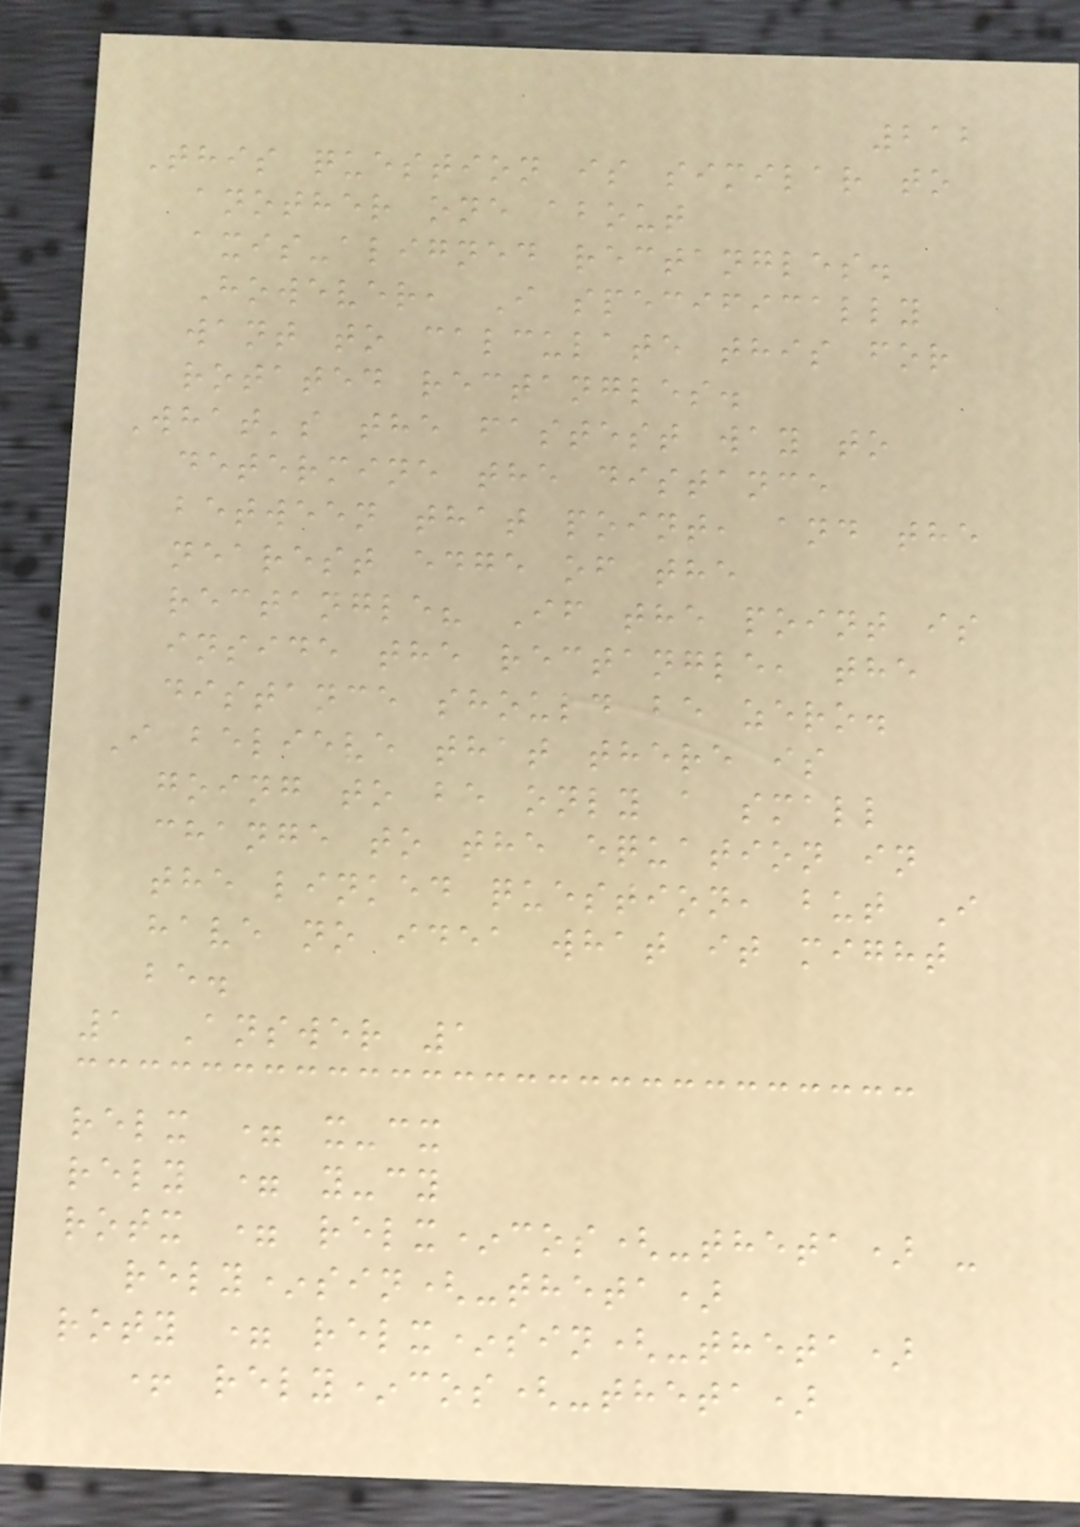212
This question is similar to
another one about
axis-aligned rectangles.
However, I specifically
want to calculate this for
rotated rectangles.
What's the fastest way to
determine the distance
between that point, and the
nearest edge of the
rectangle? If the point is
inside the rectangle, the
distance should be zero.
I believe that there is
going to be only a small
change to the equation in
the linked question, but I
have no idea what it might
be.
1 Answer 1
relx = x-cx
rely = y-cy
rotx = relx*cos(-theta) -
rely*sin(-theta)
roty = relx*sin(-theta)
+ rely*cos(-theta)
